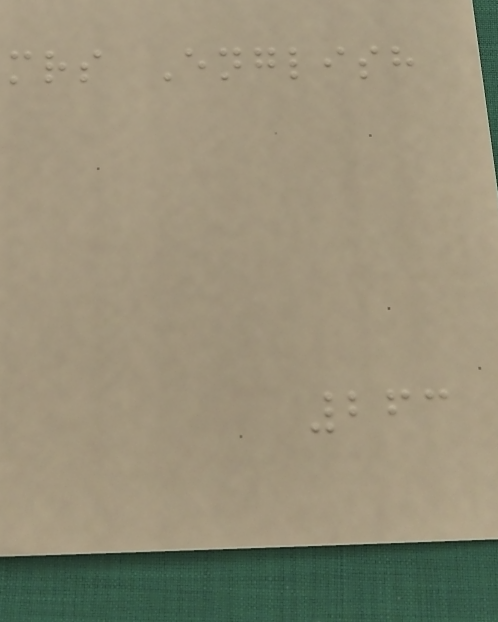mrs English
263
